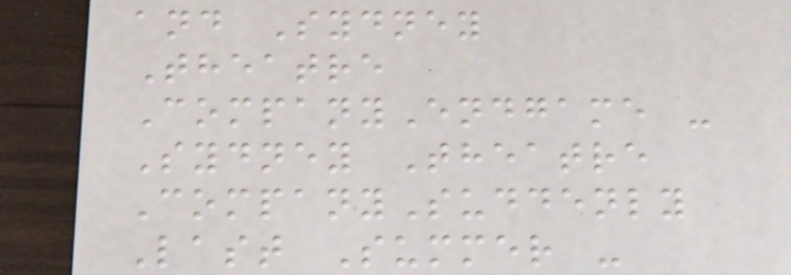and Sydney
Theatre
CompanyEndgame -
Sydney Theatre
CompanySuddenly
Last Summer -
